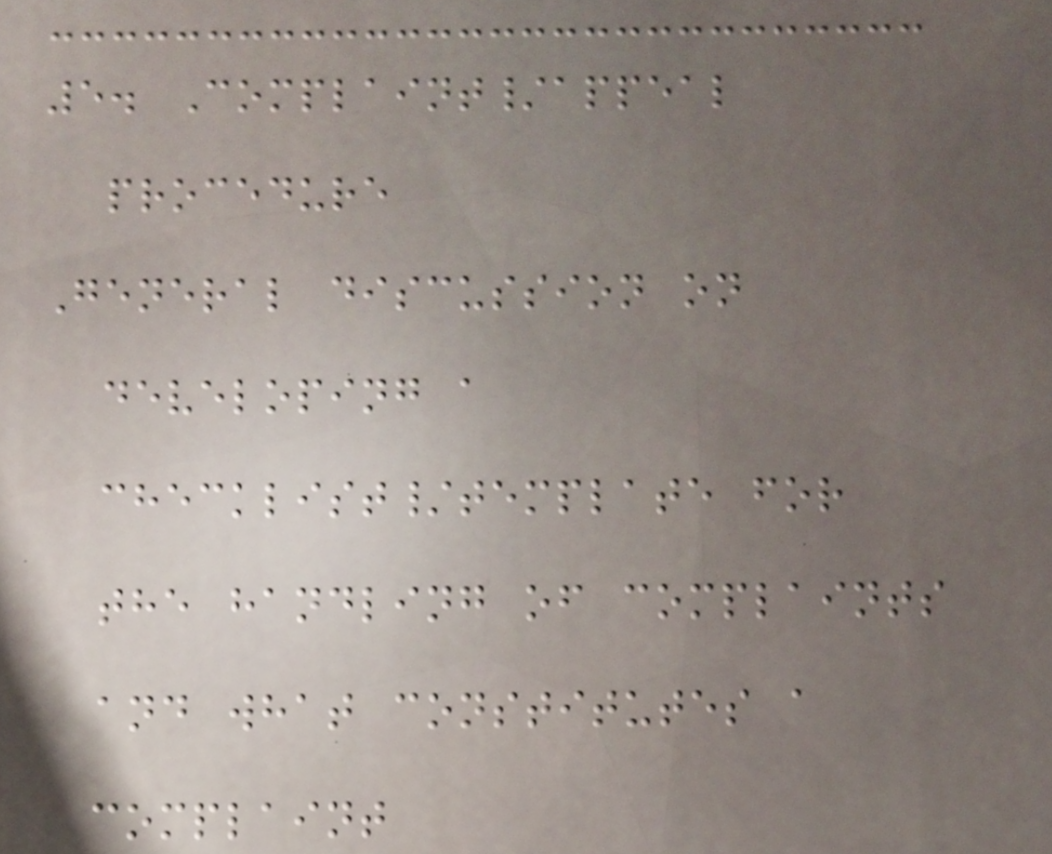5. Complaint/appeal
procedure
General discussion on
developing a
checklist/template for
the handling of complaints
and what constitutes a
complaint
